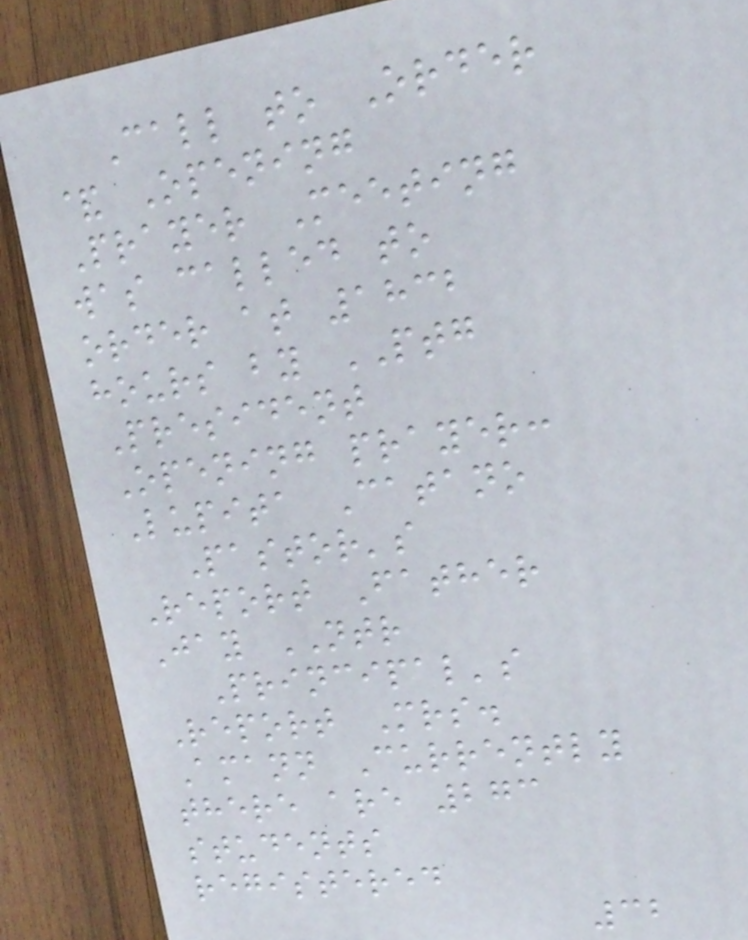Call to Order
& Opening
Prayer Meeting
was called to
order at 1832
hours by PTG
President
Opening prayer:
Lupita Catano
Pastor's
Report Father
Jay NTR
Principal's
Report Mrs.
Amann Currently
there are 273
students
registered
32
